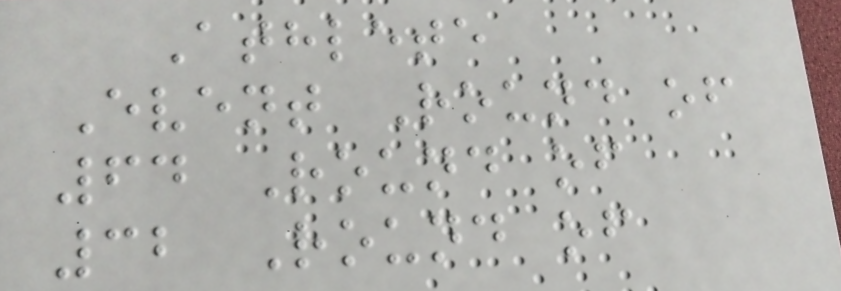Athlete
Event Round of
64 Round of
32 Round of
